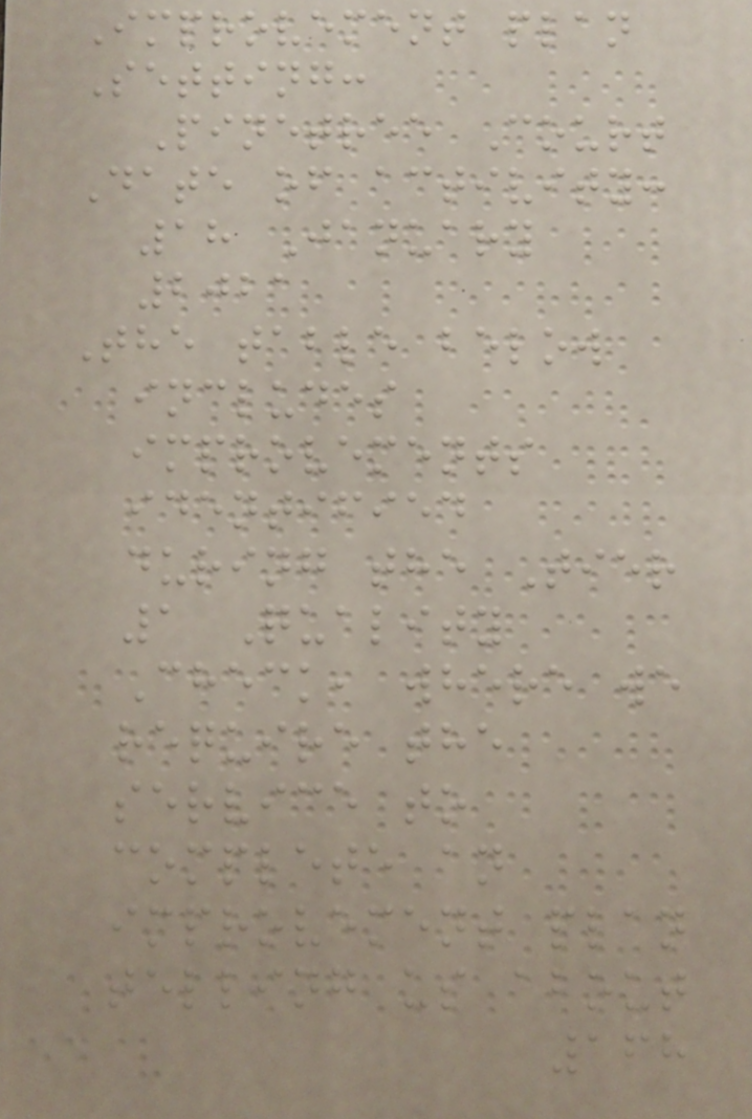Improvement plan
Setting:
Pinetree Court
Date of activity:
18 January
2021
The table below
includes
improvements
identified
during the Tier
1 Quality
Check, where we
require the
service to
complete an
improvement plan
telling us about
168
